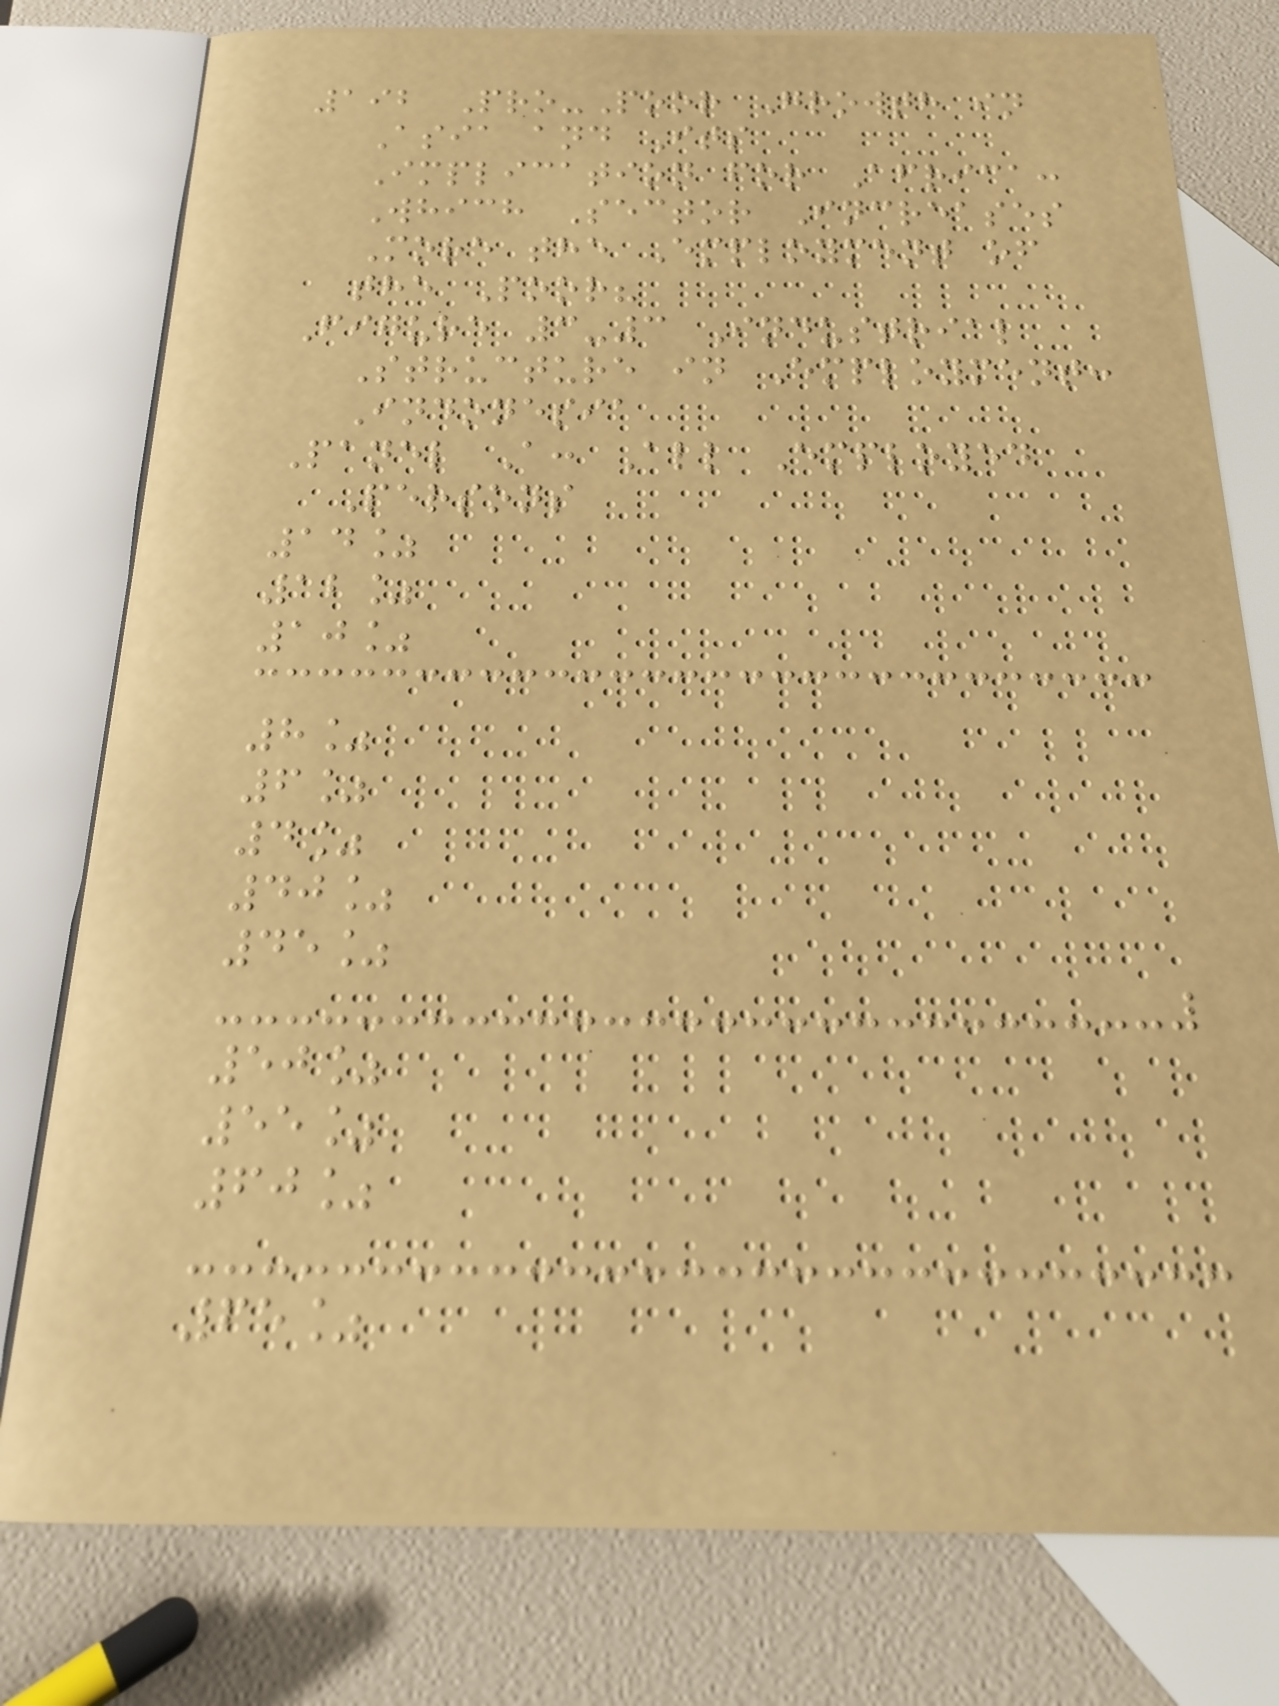192 Pro-Poor Growth in
Asia and Its
Implication for Africa:
Which Sector Increases
More the Employment of
the Poor?
Figure 3-3 Industrial
Structure in Employment:
Indonesia
Panel A: All Employed
Persons
14%
12%
10%
8%
6%
4%
40%
45%
50%
55%
60%
65%
